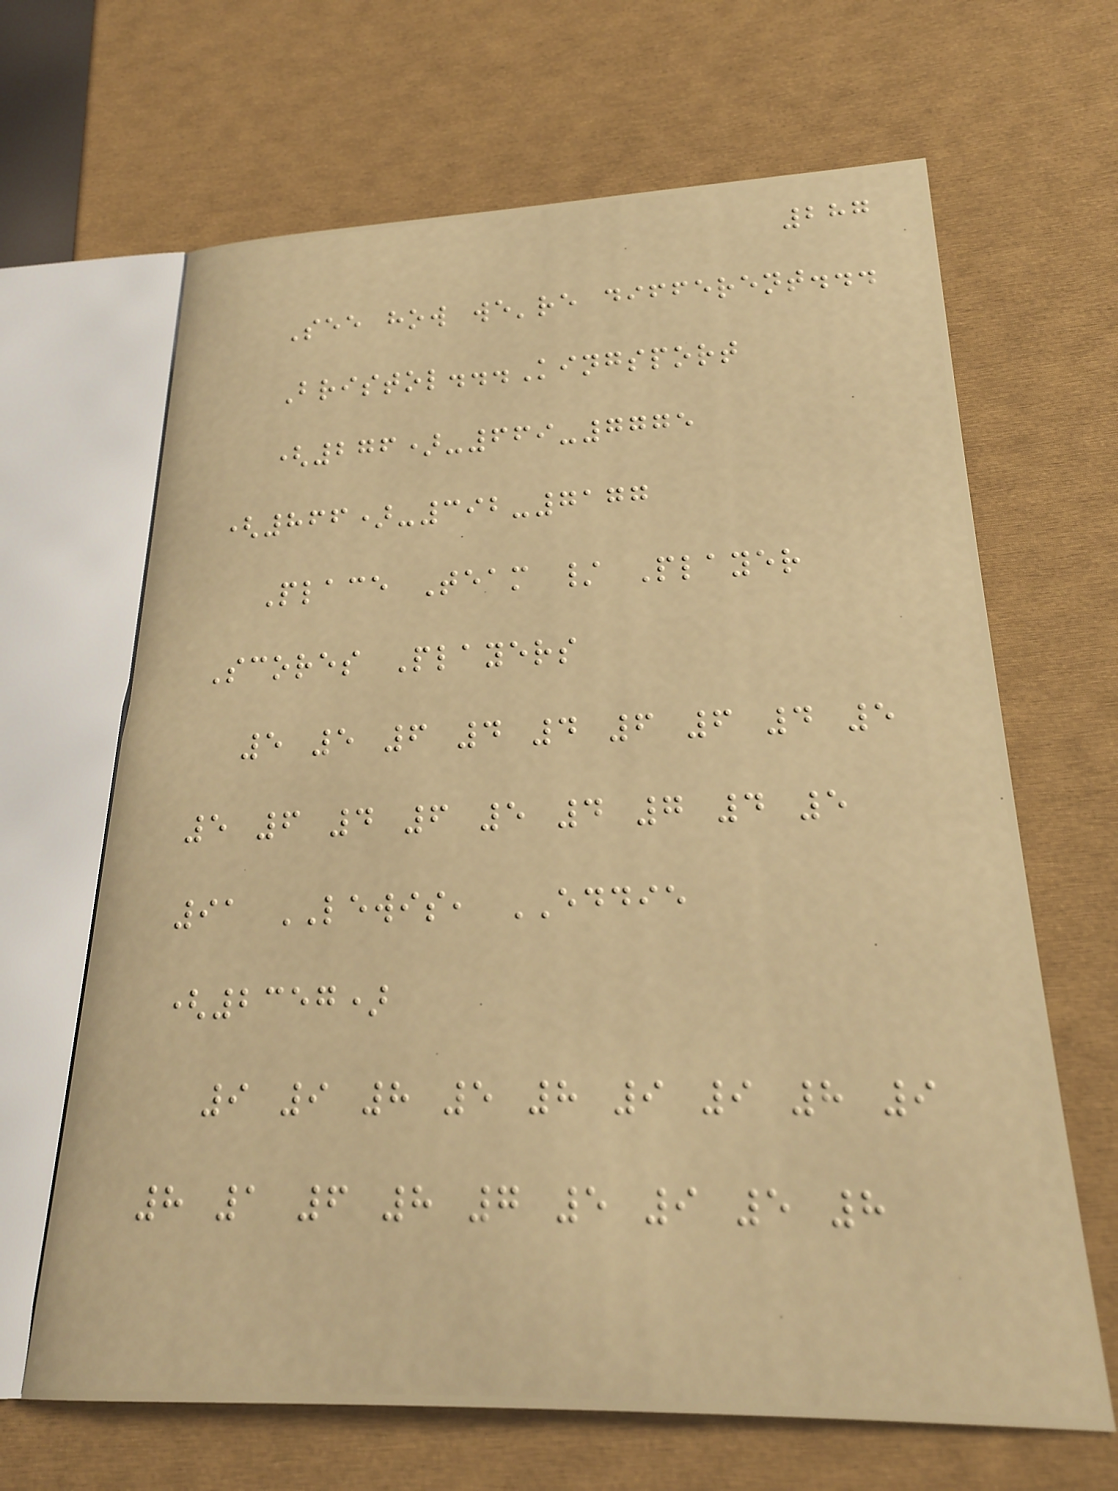287
See how we're different...
Bristol...Kingsport
(276)-669-7775
(866)-392-7177
Place Team / Player
Scores Players
5 5 6 4 4 6 6 4 5
5 6 4 6 5 4 7 4 5
91 LEWIS, EDDIE
(2357)
9 9 8 5 8 9 9 8 9
8 1 6 8 7 5 9 5 8
